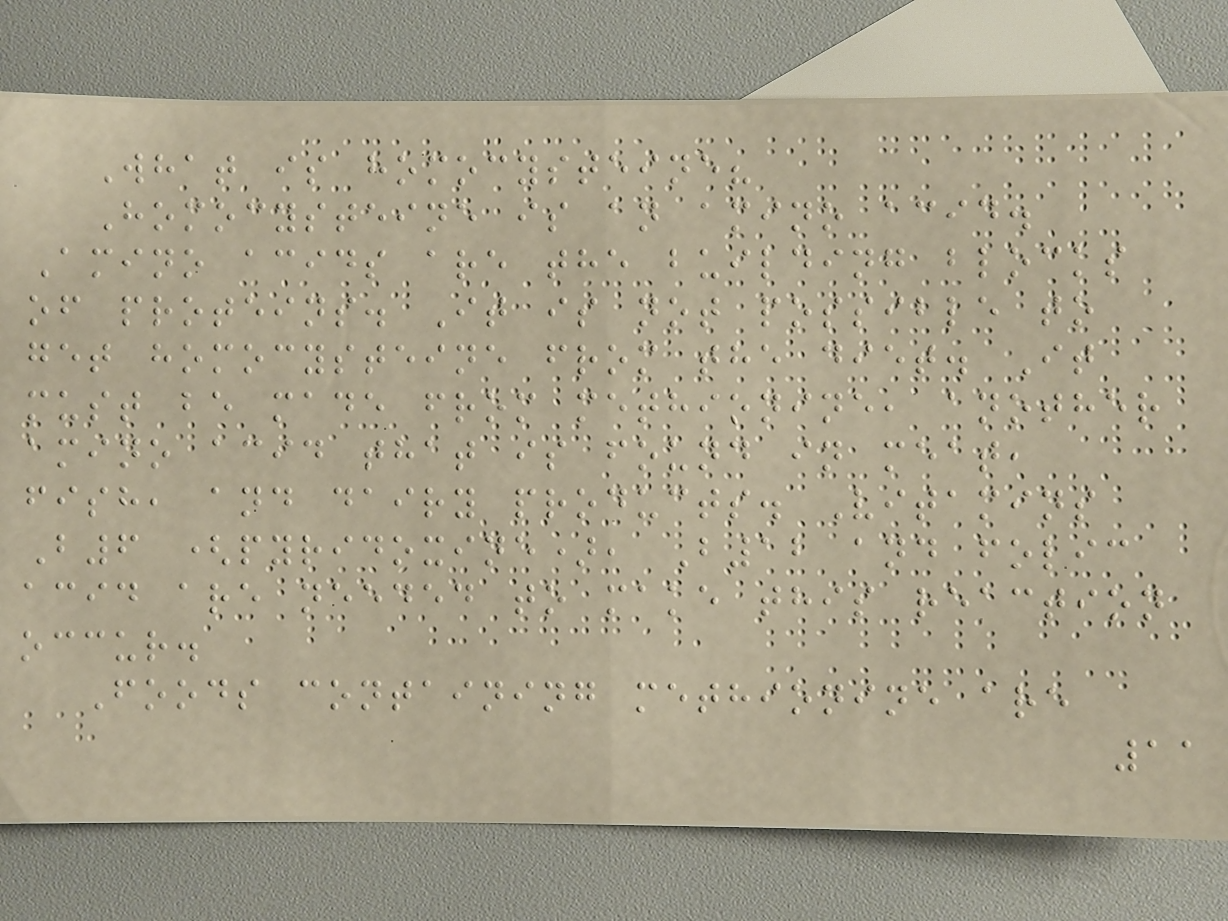What is homocysteine?
Homocysteine is an amino acid.
Amino acids are the building blocks
of proteins. It is not possible to
get homocysteine from the diet. It
must be made from methionine, another
amino acid that is found in meat,
fish, and dairy products. Vitamins
B6 (pyridoxine), B12 and folic
acid are needed to make this reaction
occur.
Foods containing methionine are
11
